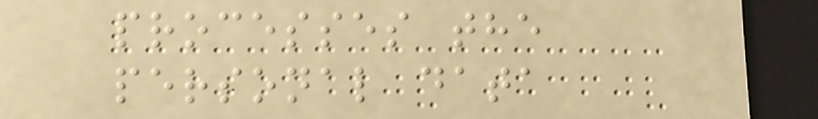processes the
personal data
